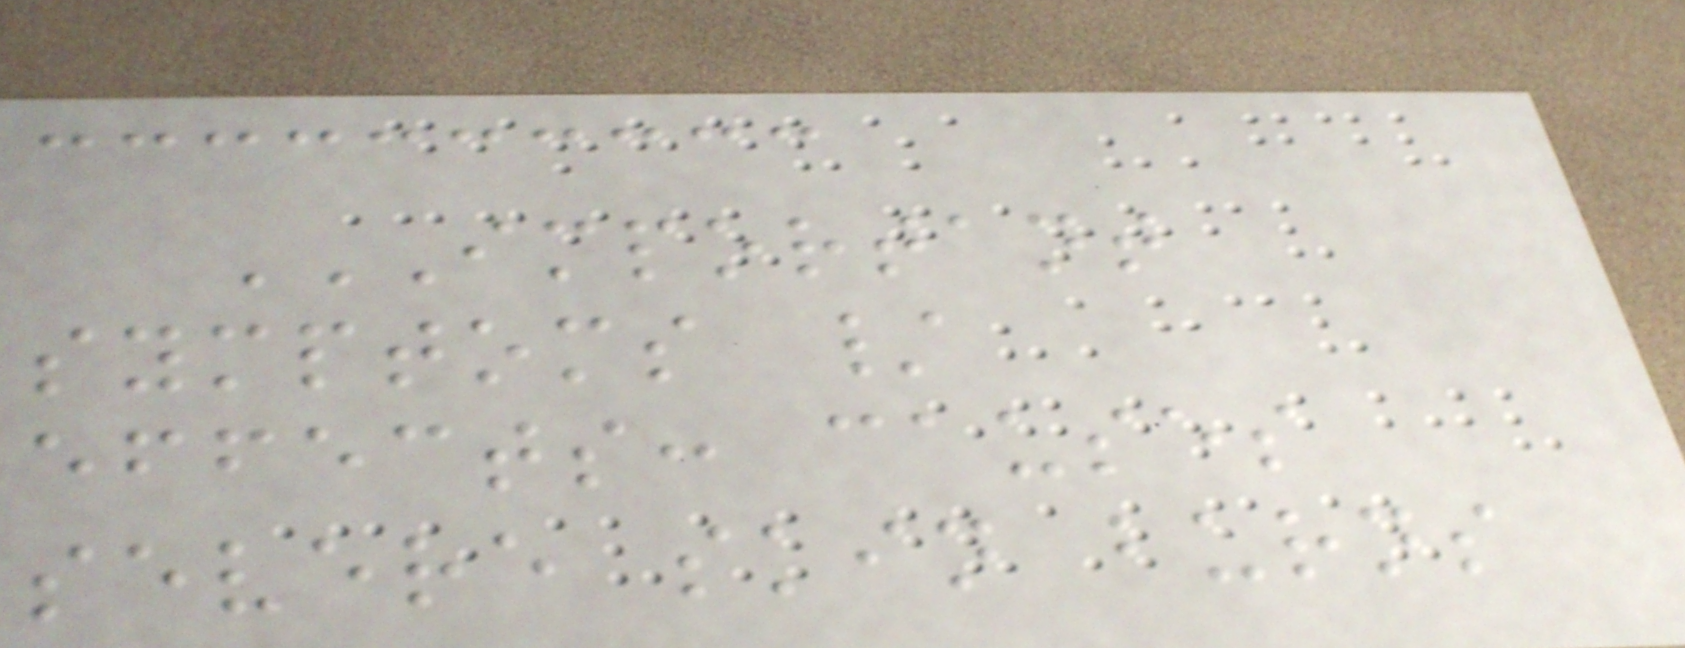IMPORTANT
SYMPTOMS /
EFFECTS: CAUSES
SEVERE SKIN BURNS
